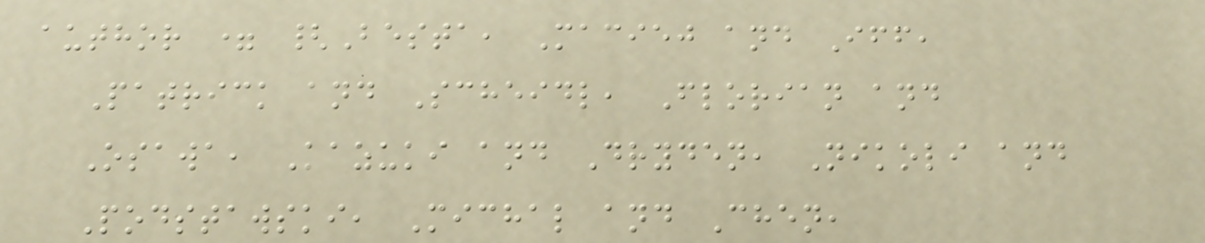author = {Besta, Maciej and Iff,
Patrick and Scheidl, Florian and
Osawa, Kazuki and Dryden, Nikoli and
Podstawski, Michal and Chen,
